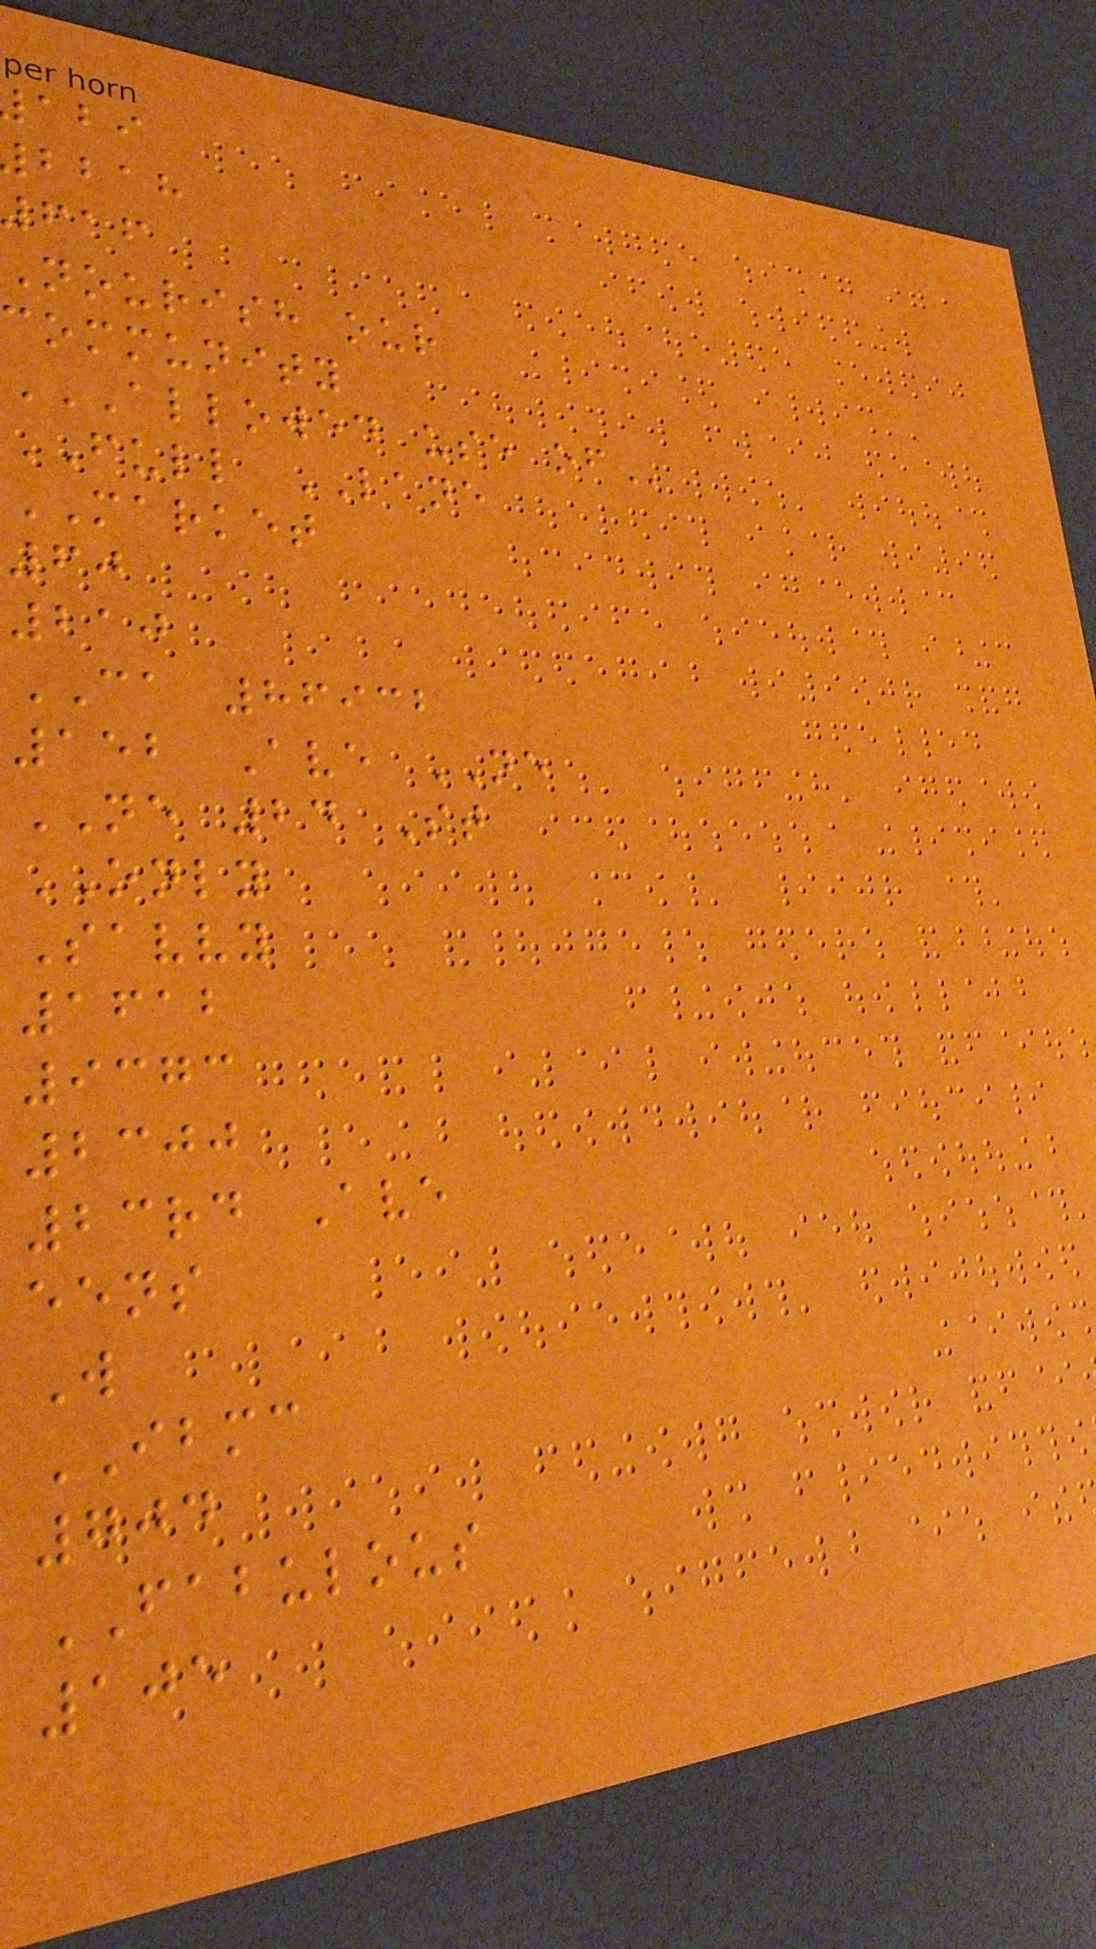bbah
Nourish our
community
ALLOWED USE OF
FULL LANE
MARKET
60
210
CA 86932
152 Ave NE
NE 24 St
ONLY
Savvy
1612
9373
2300
23rd Ave
eens
W
IBMC
704
FABULOUS
105
